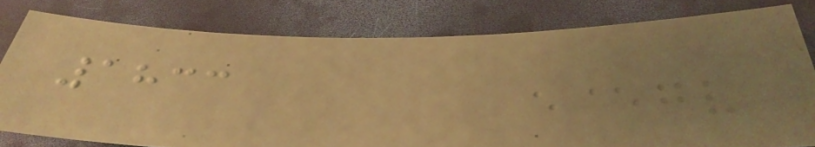1833
